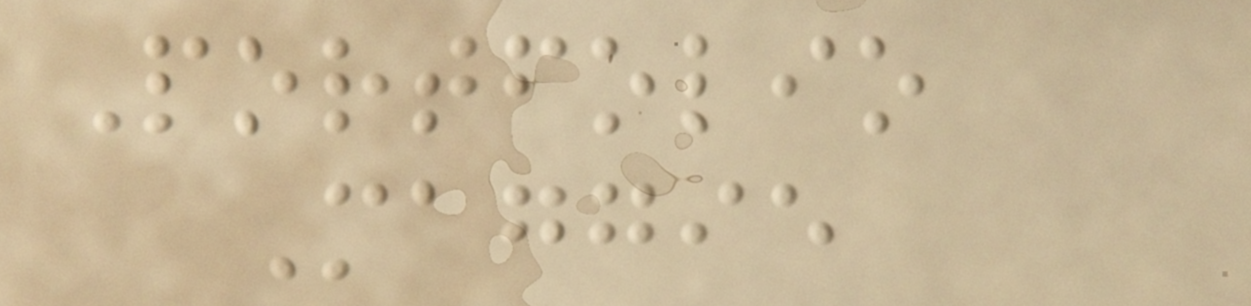Portfolio
Maggie
